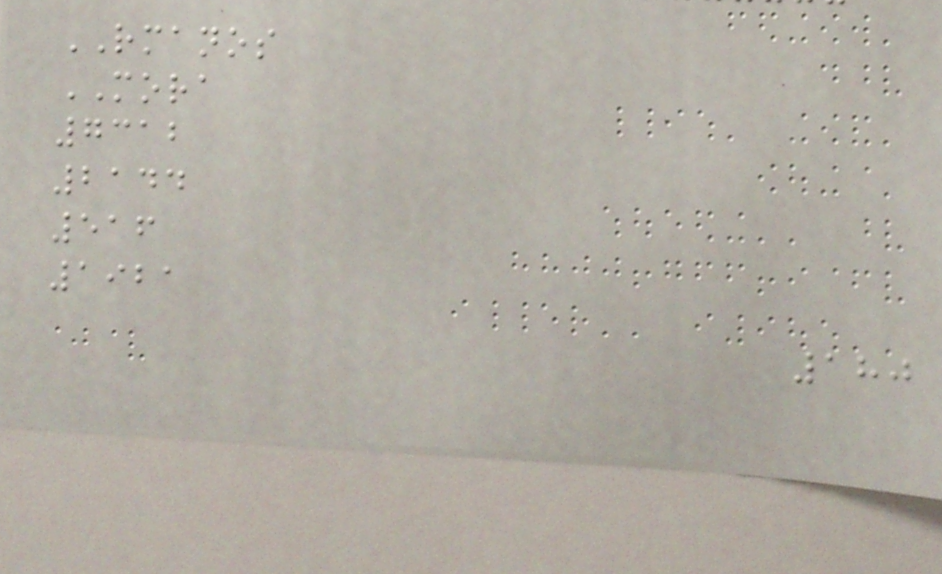RMANOS
MORA
7312
2144
516
1921
180
